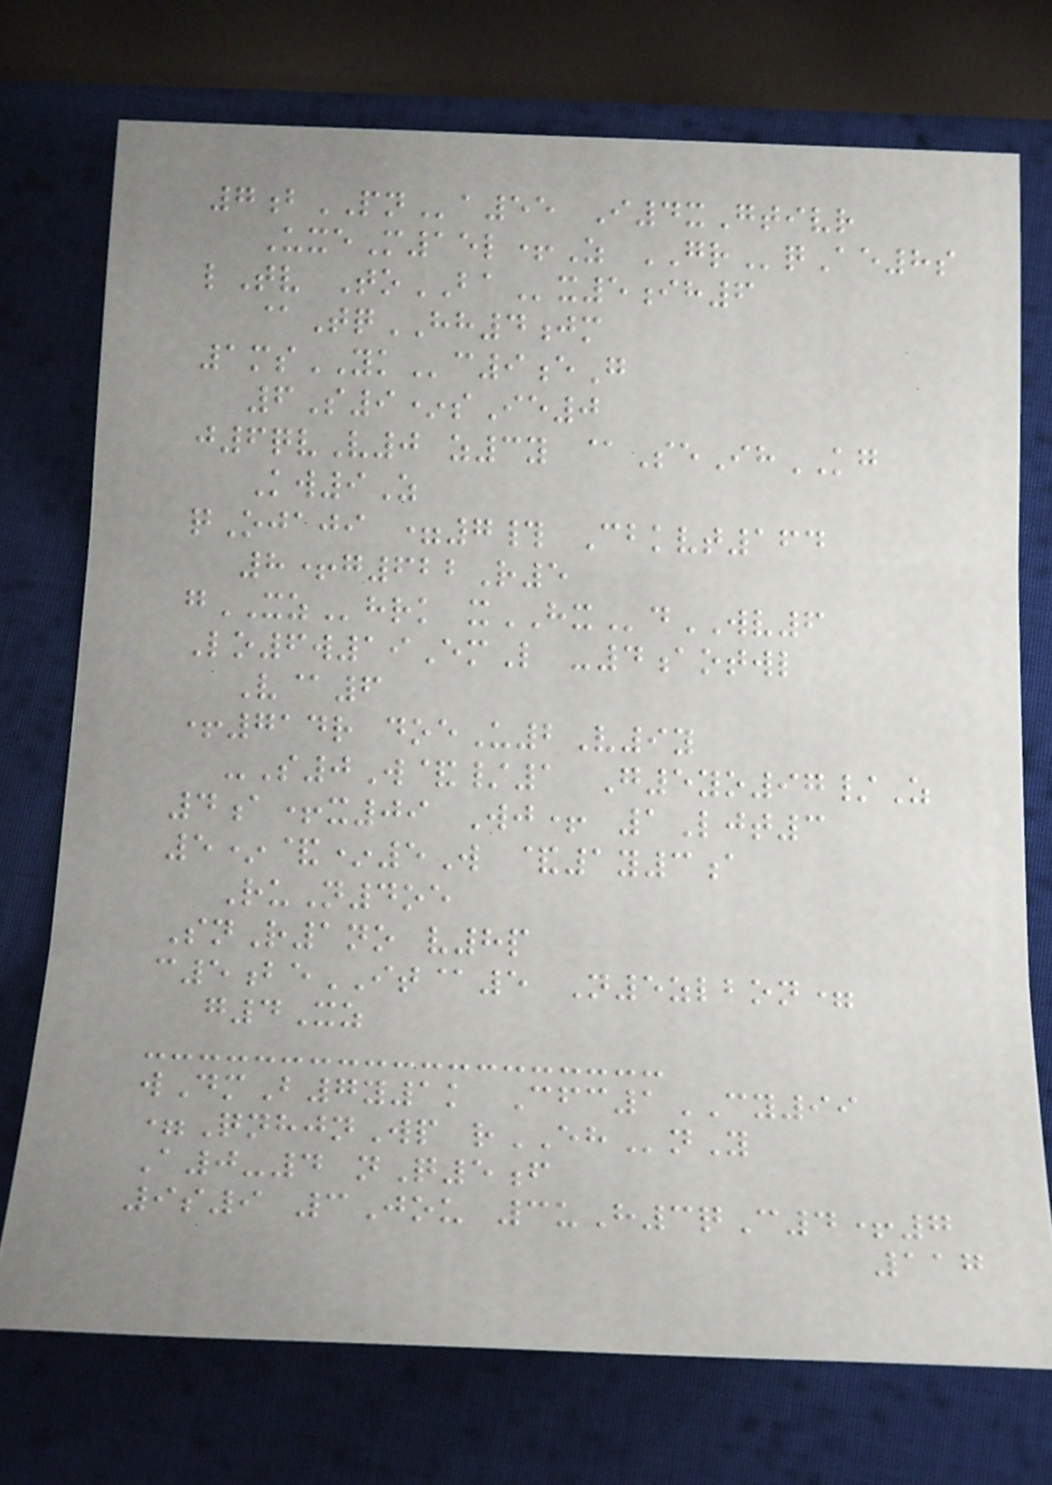7bPNa55 I4xGtivr
UxeM15l+Z GRqAe8s
lTv ToBAx5ih6
@TqHH4jm
1msYKc9eG
6S9*sIe0
j6qvV0 z3y @SeIhKG
Kw9Z
qOjaji =7# Cbkvt164
8+g622R5
gXZhrk xHXdWV6
Lo6w19EmL -4aotwl
V@6
+714r doeU2V9y
-S0W&/1 G5yo97/Z
4a+x09 Wj+ 1Ljt3
5*&*5W &1y3a
RuN4oe
SnR1no v8p
c5beIT@5 N5zlbon=
g4Xz
wDmB7y1k Cfc1CY99
=QnhjnWp rEHnY
A0-4 nQ5f
9s9 3Jou 3uH3qC4+7
117
